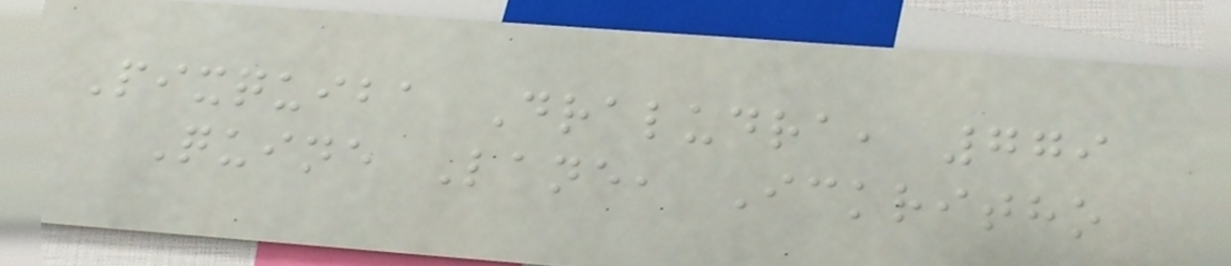Pixquiba Draludra, 779
Quine Lane, Ickritho
